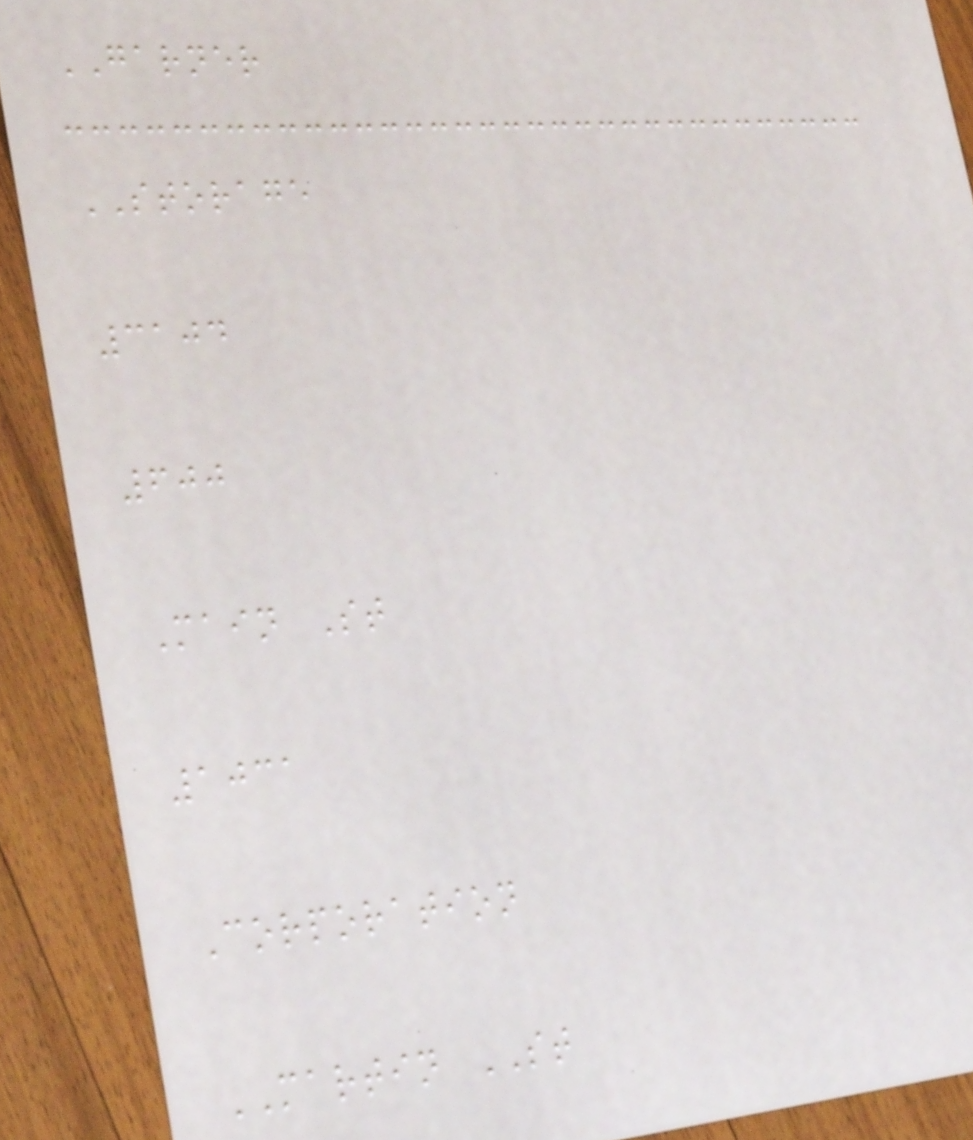GARNER
STORAGE
3104
600
Main St
1031
Corporation
MARTIN ST
